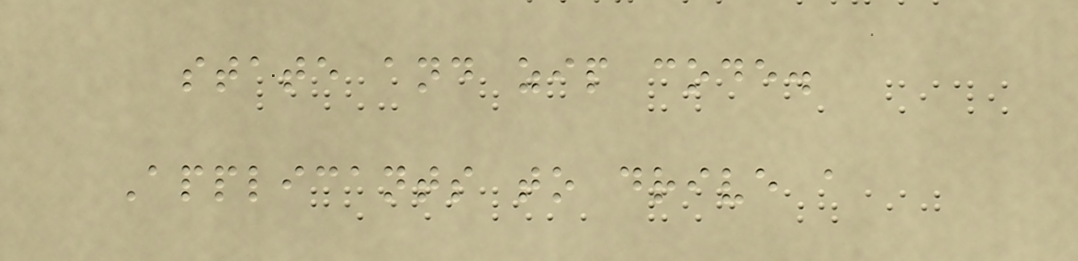state and zip code.
Applicants to drive a
